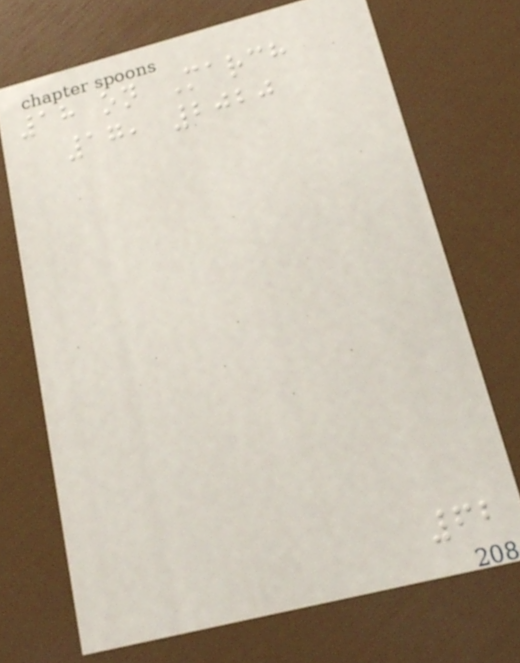18 on March
17, 2020
62
